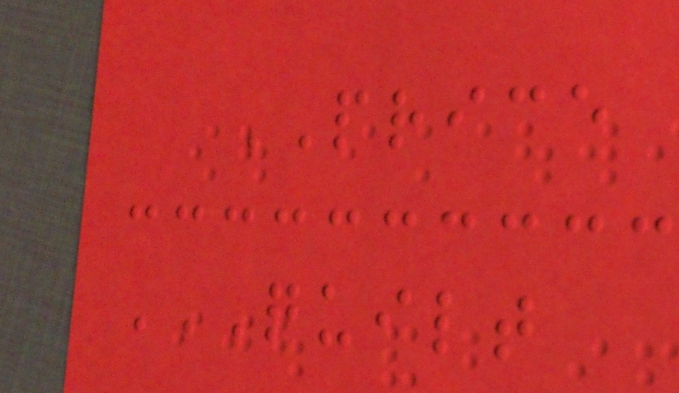PRICE
QUILT
